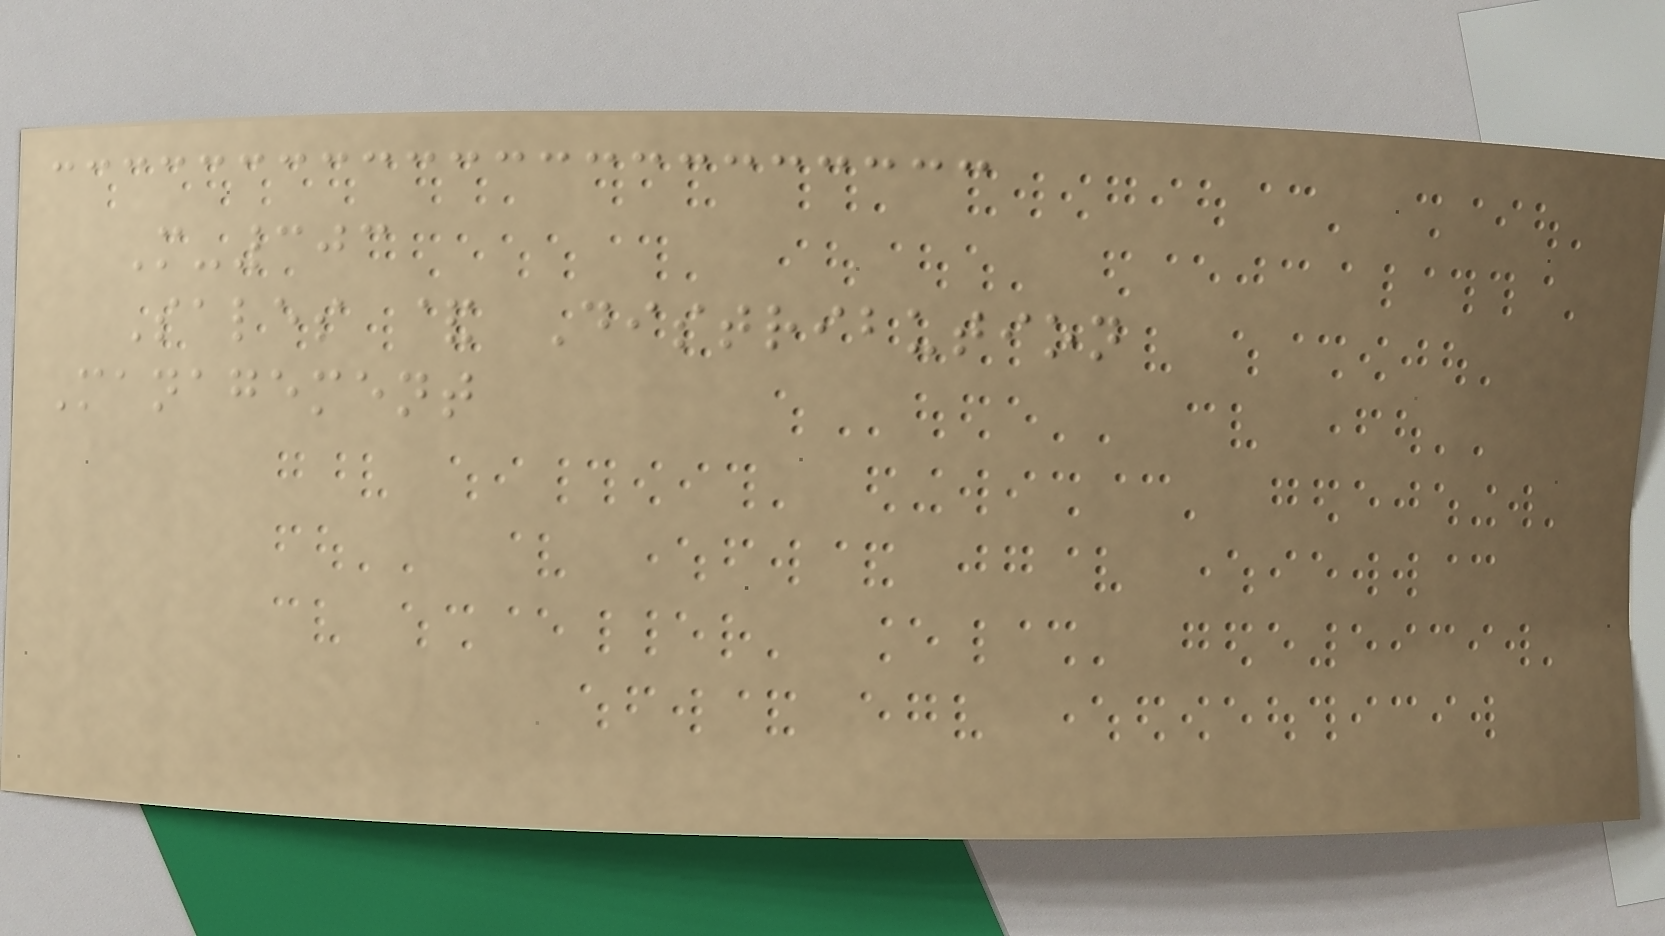M-303
Sales & Distribution
Management
